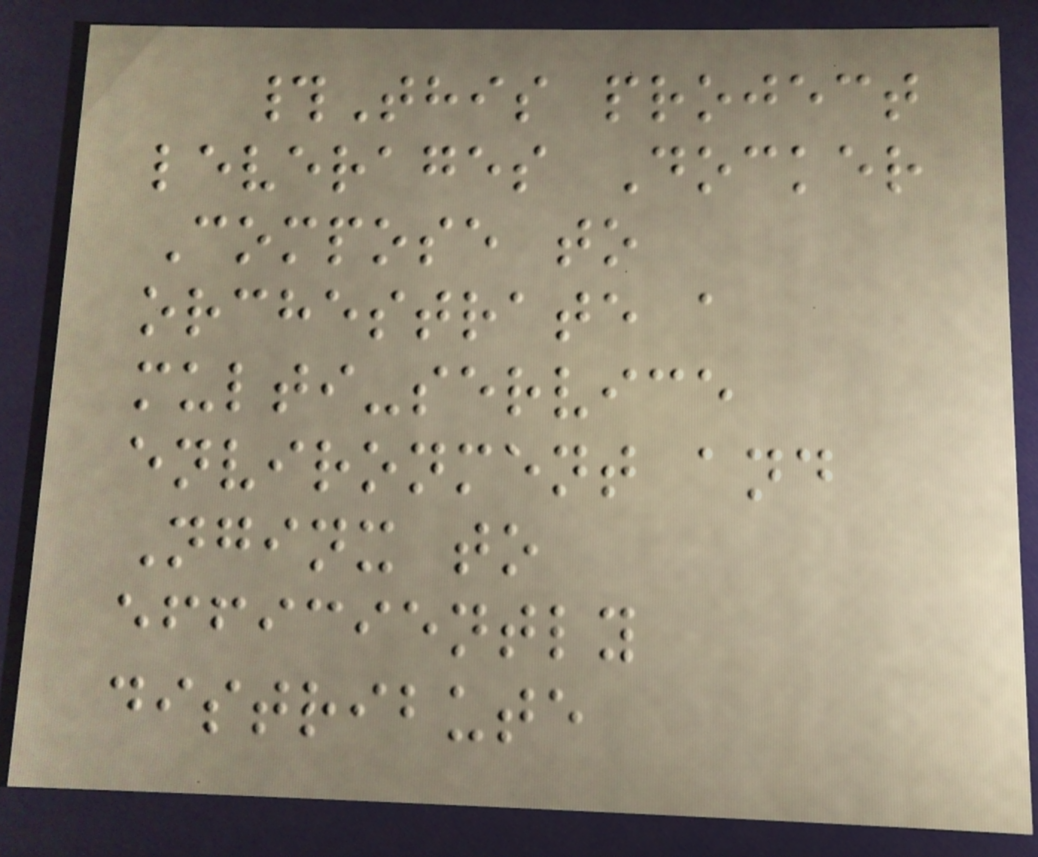#This project
leverages Docker
Compose to
orchestrate a
multi-service
environment and
Nginx to
efficiently
distribute
